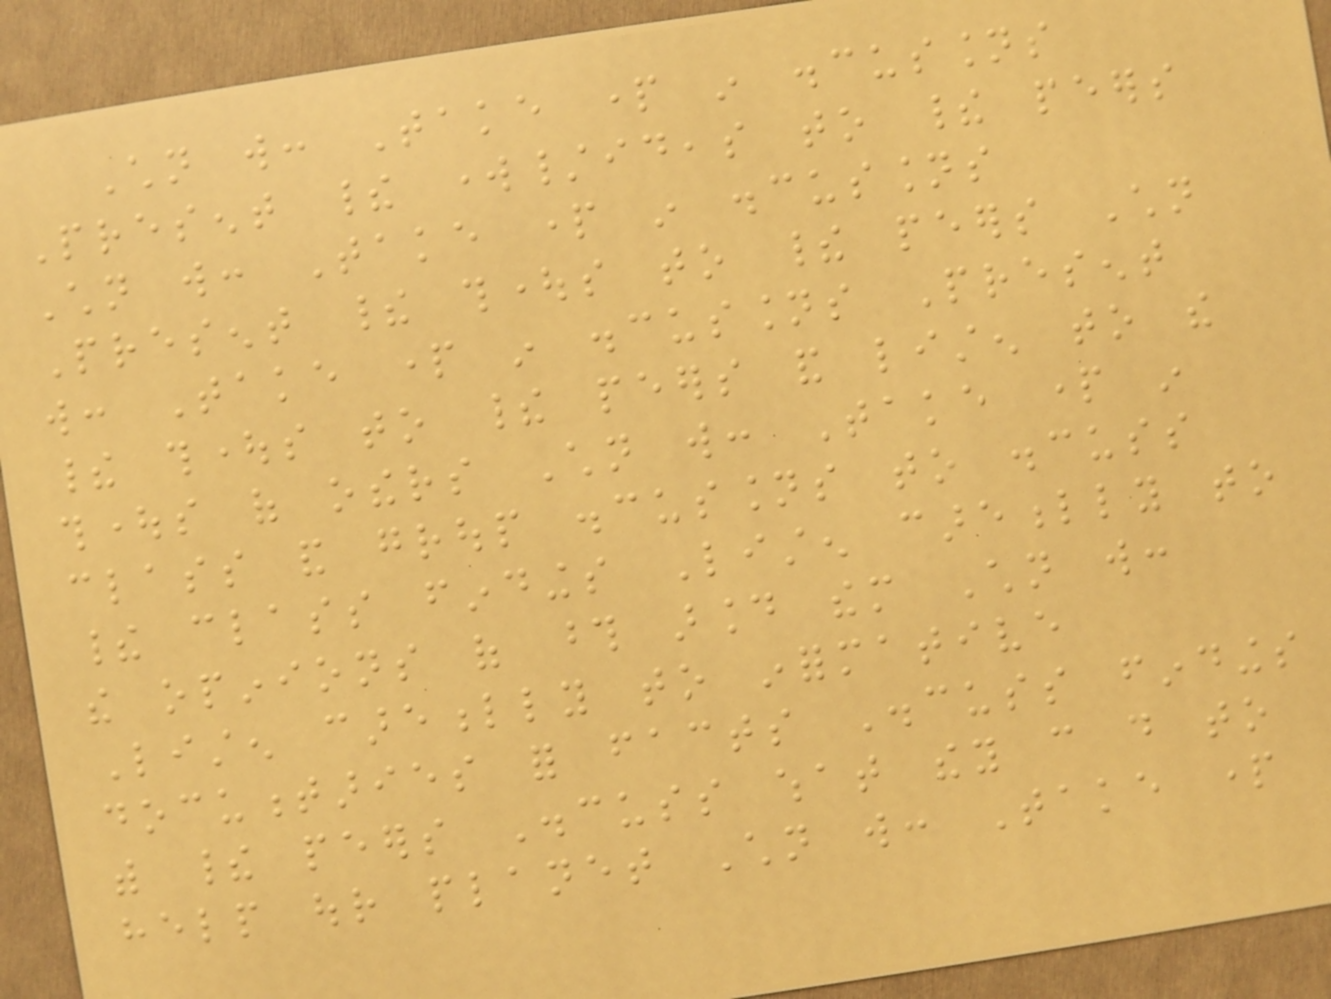Children will: Take part in discussions
Present their work/ideas to their peers
Children will: Take part in discussions
Present their thoughts to their peers Children
will: Take part in discussions Present
their thoughts to their peers and listen to the
thoughts of others Children will: Take part in
class and group discussions to discuss
their class findings Listen carefully to
the opinions of those around them Children will:
Listen carefully to informative
documentaries for facts Discuss findings
with their peers Discuss what they can do to
help our planet Children will: Take part
